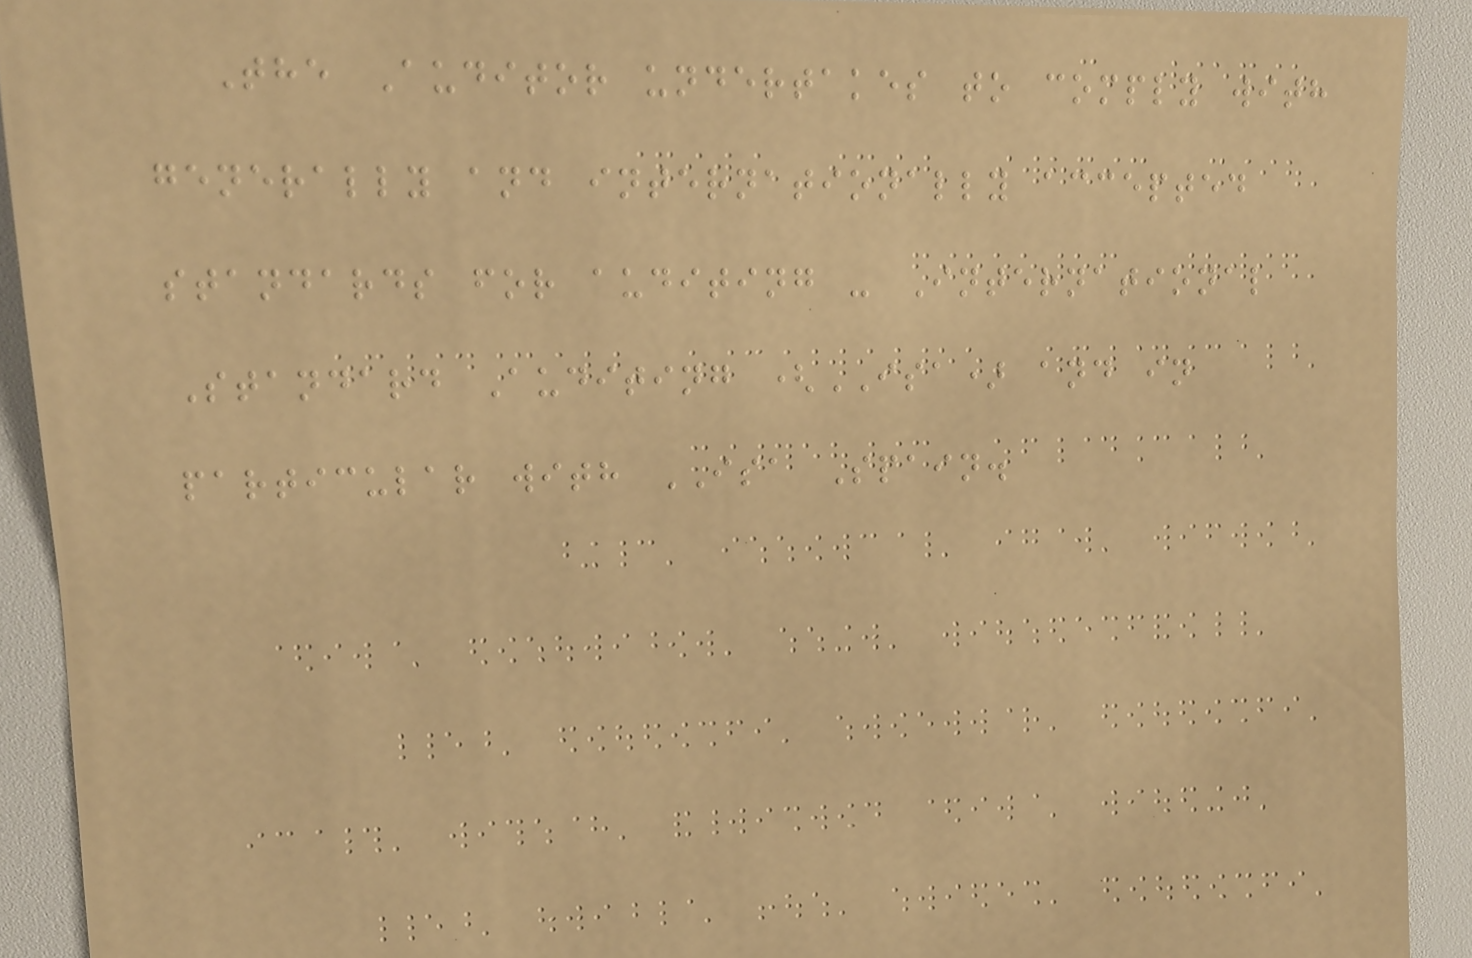The Auditor undertakes to comply with
generally and internationally accepted
standards for auditing - International
Standard Auditing (ISA) and in
particular with ISA Spain.
